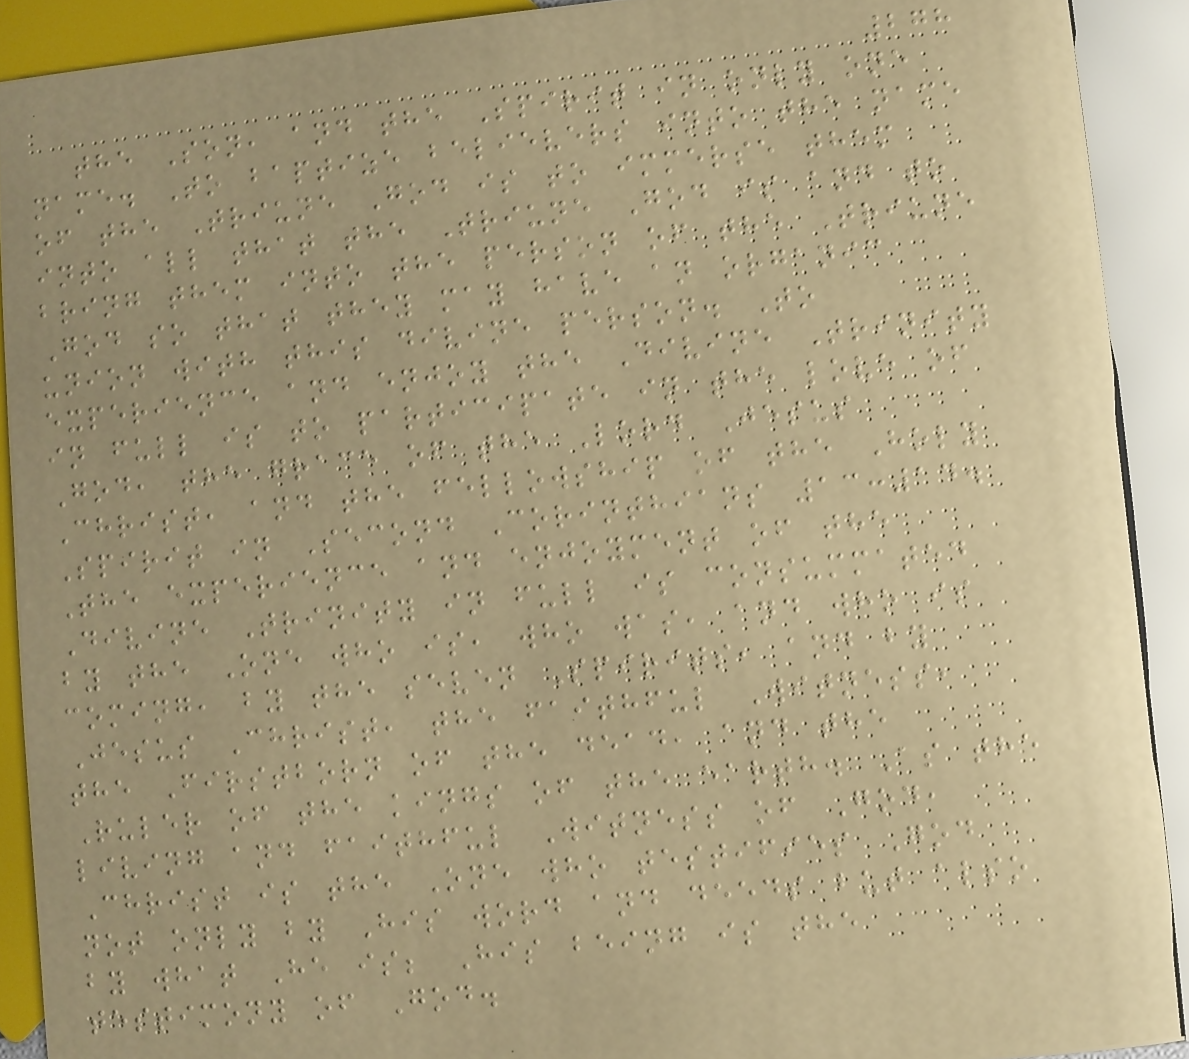278
the Son, and the Spirit in only one
name. To baptize believers into the name
of the Triune God is to immerse them
into all that the Triune God is and to
bring them into the person of the Triune
God so that they may have an organic
union with this divine person. To
experience and enjoy the Divine Trinity
in full is to participate in the love of
God, the grace of the Lord Jesus
Christ, and the fellowship of the Holy
Spirit in Second Corinthians 13:14.
The experience and enjoyment of the
Divine Trinity in full is consummated
by the One who is, who was, and who is
coming, by the seven Spirits, and by
Jesus Christ, the faithful Witness,
the Firstborn of the dead, and the
Ruler of the kings of the earth. As the
living and faithful Witness of God,
Christ is the One who testifies God
not only by His word and deeds but also
by what He is; His being is the
testimony of God.
